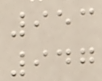953
947
